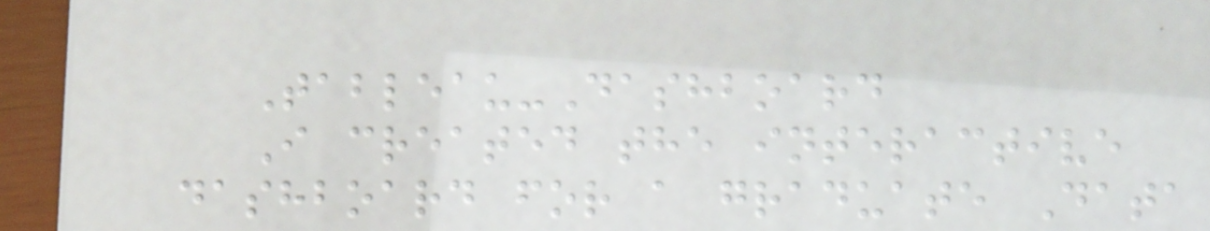Tableau-Dashboard
I created the interactive
dashboard for a graduate Data
